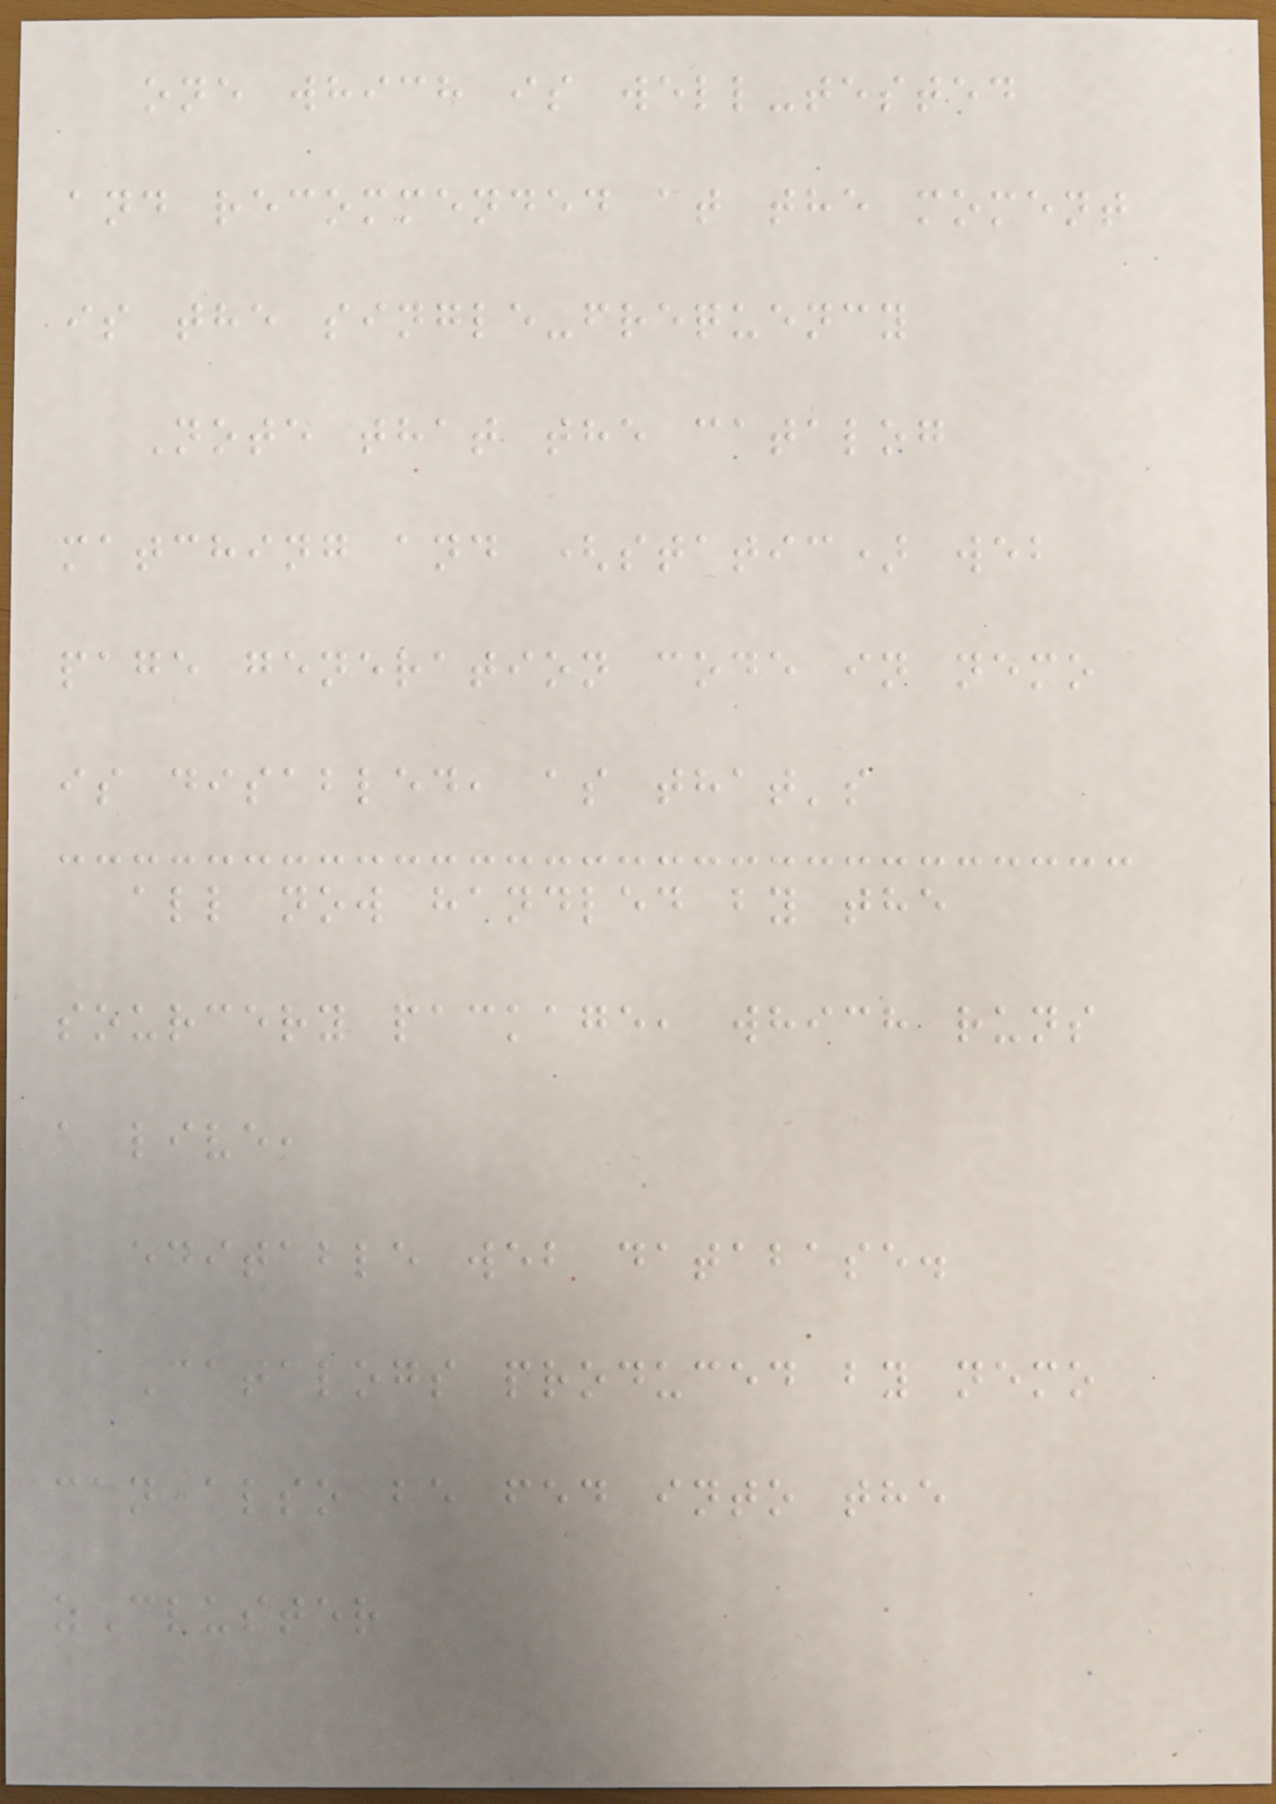one which is well-tested
and recommended at the moment
is the single-frequency
Note that the catalog
matching and (static) web
page generation code in nemo
is disabled, as that's
all now handled by the
sourcery package, which runs
a live,
editable web database.
Catalogs produced by nemo
can also be fed into the
zCluster
